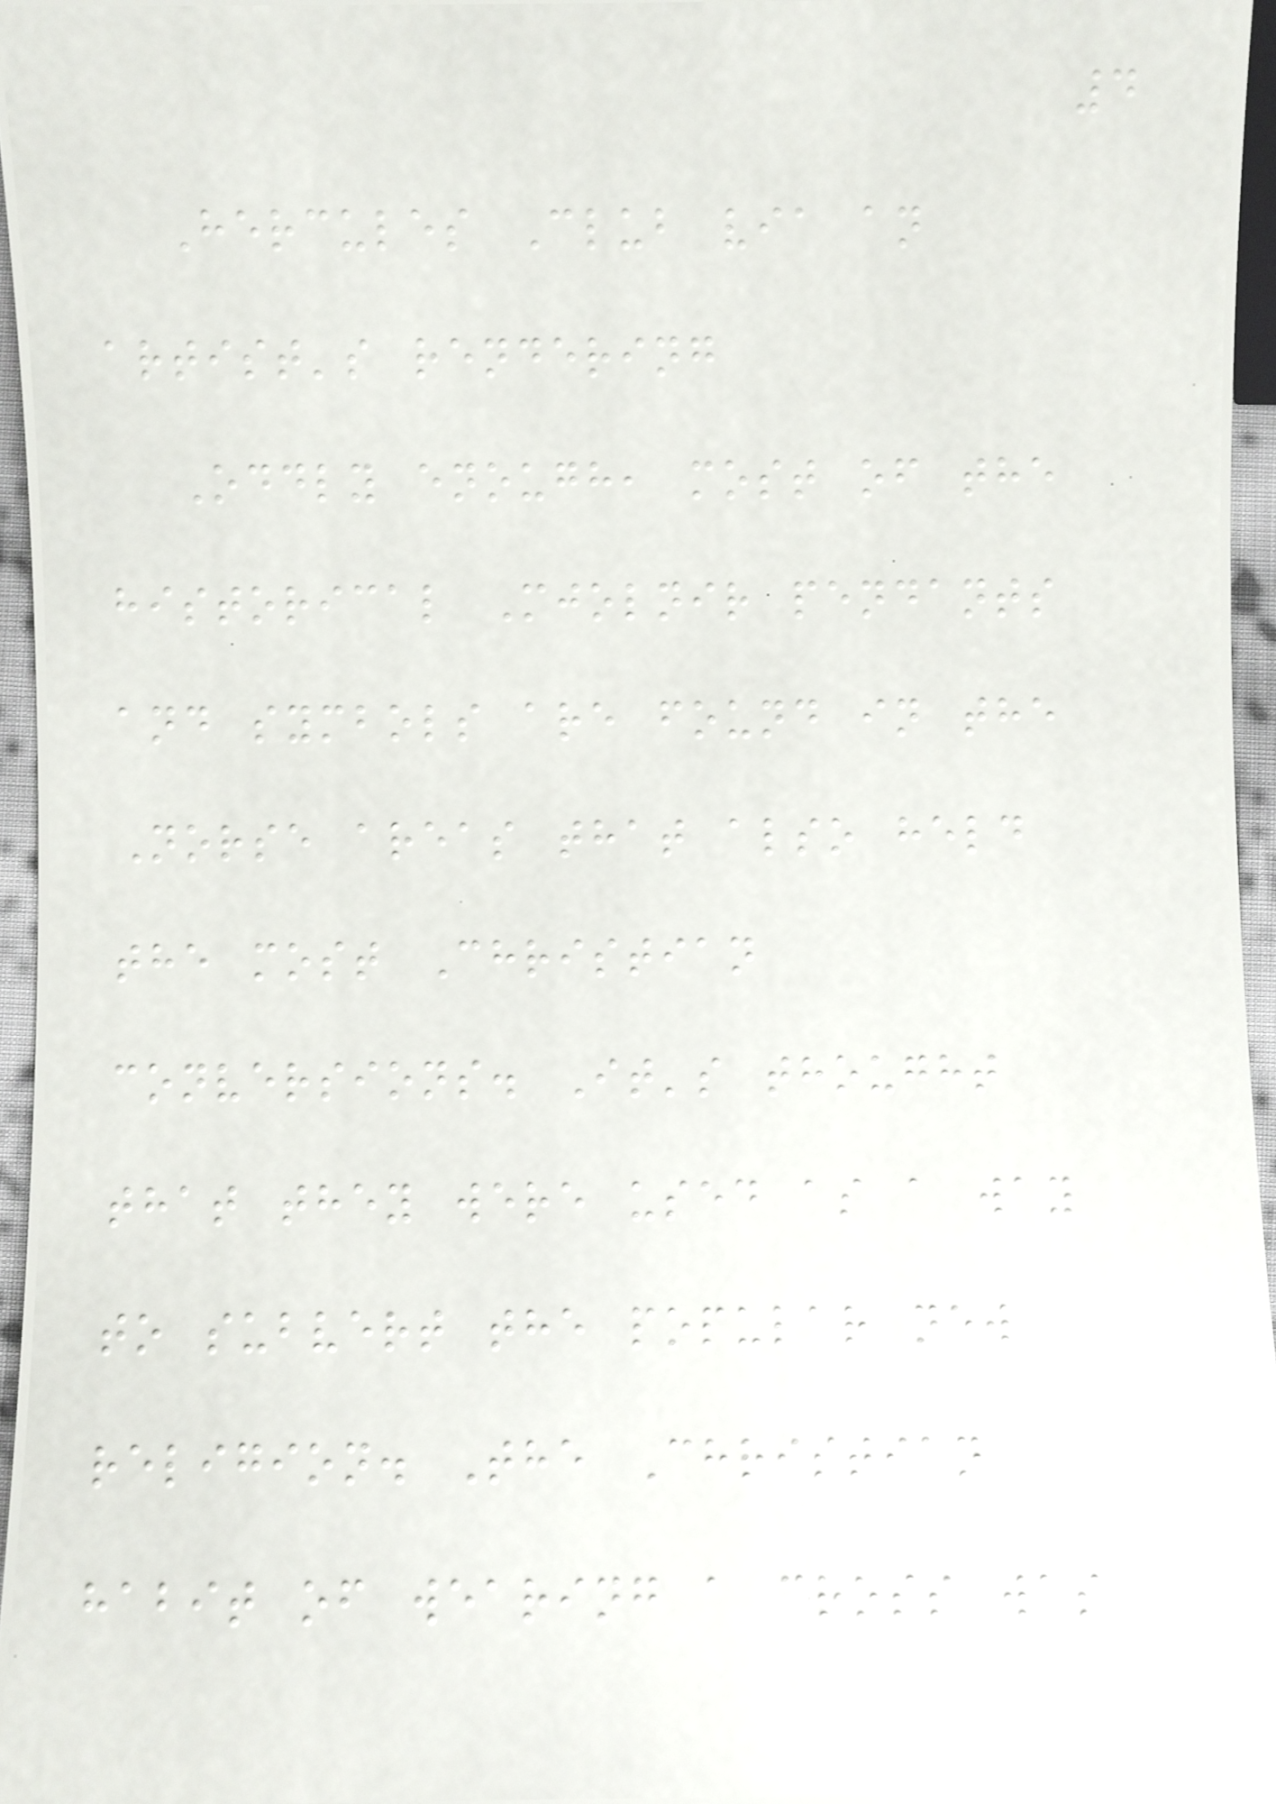4
Hercules Club via an
artist's rendering
Oddly enough, most of the
historical Mjolnir pendants
and symbols are found in the
Norse areas that also held
the most Christian
conversions. It's thought
that they were used as a way
to subvert the popular new
religion. The Christian
habit of wearing a cross was
